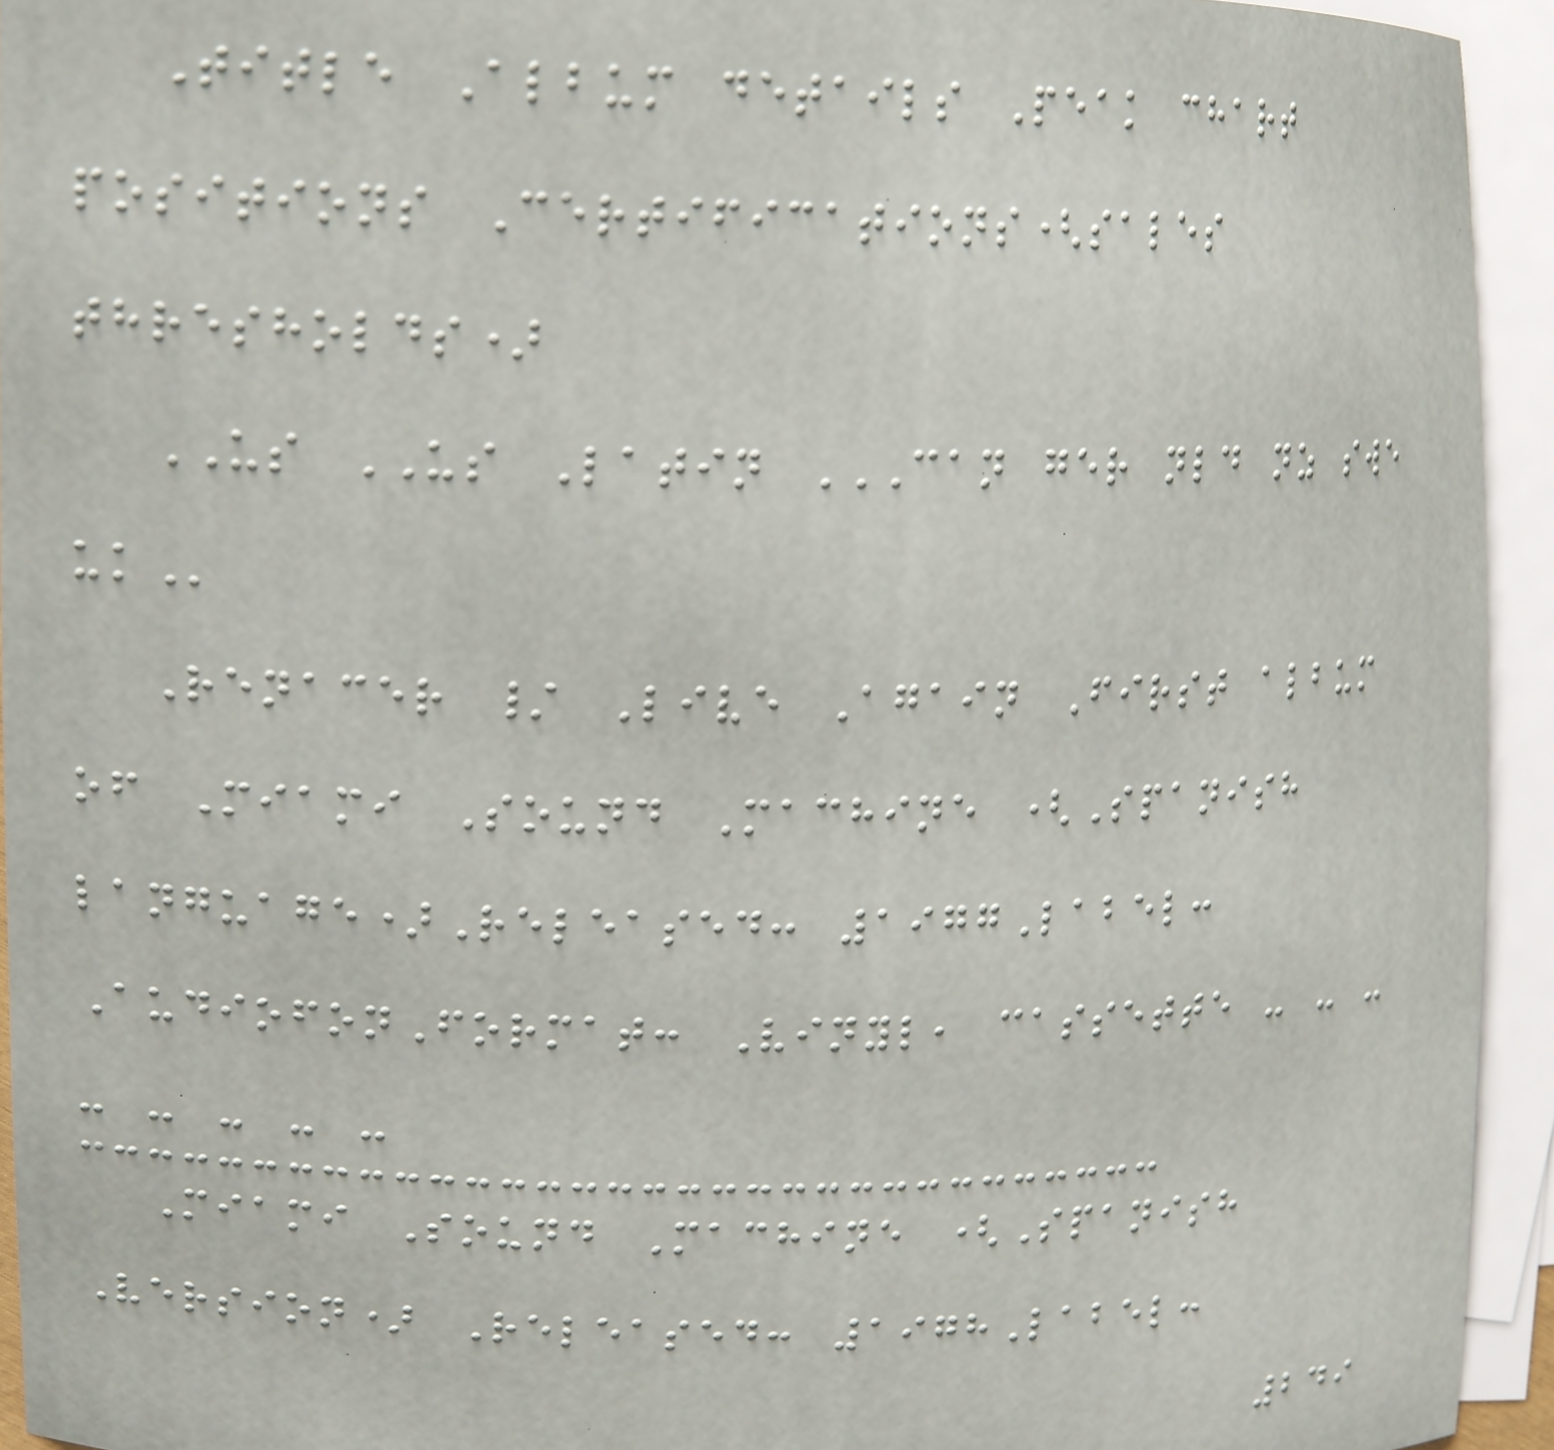Title Album details Peak chart
positions Certifications(sales
thresholds)
US US Latin CAN GER NLD NZ SWE
UK
Renacer / Live Again First album
of Miami Sound Machine (Spanish
language)Released: 1977Label:
AudiofonFormat: Vinyl, cassette - - -
- - - - -
Miami Sound Machine (Spanish
Version) Released: 1978Label:
249
